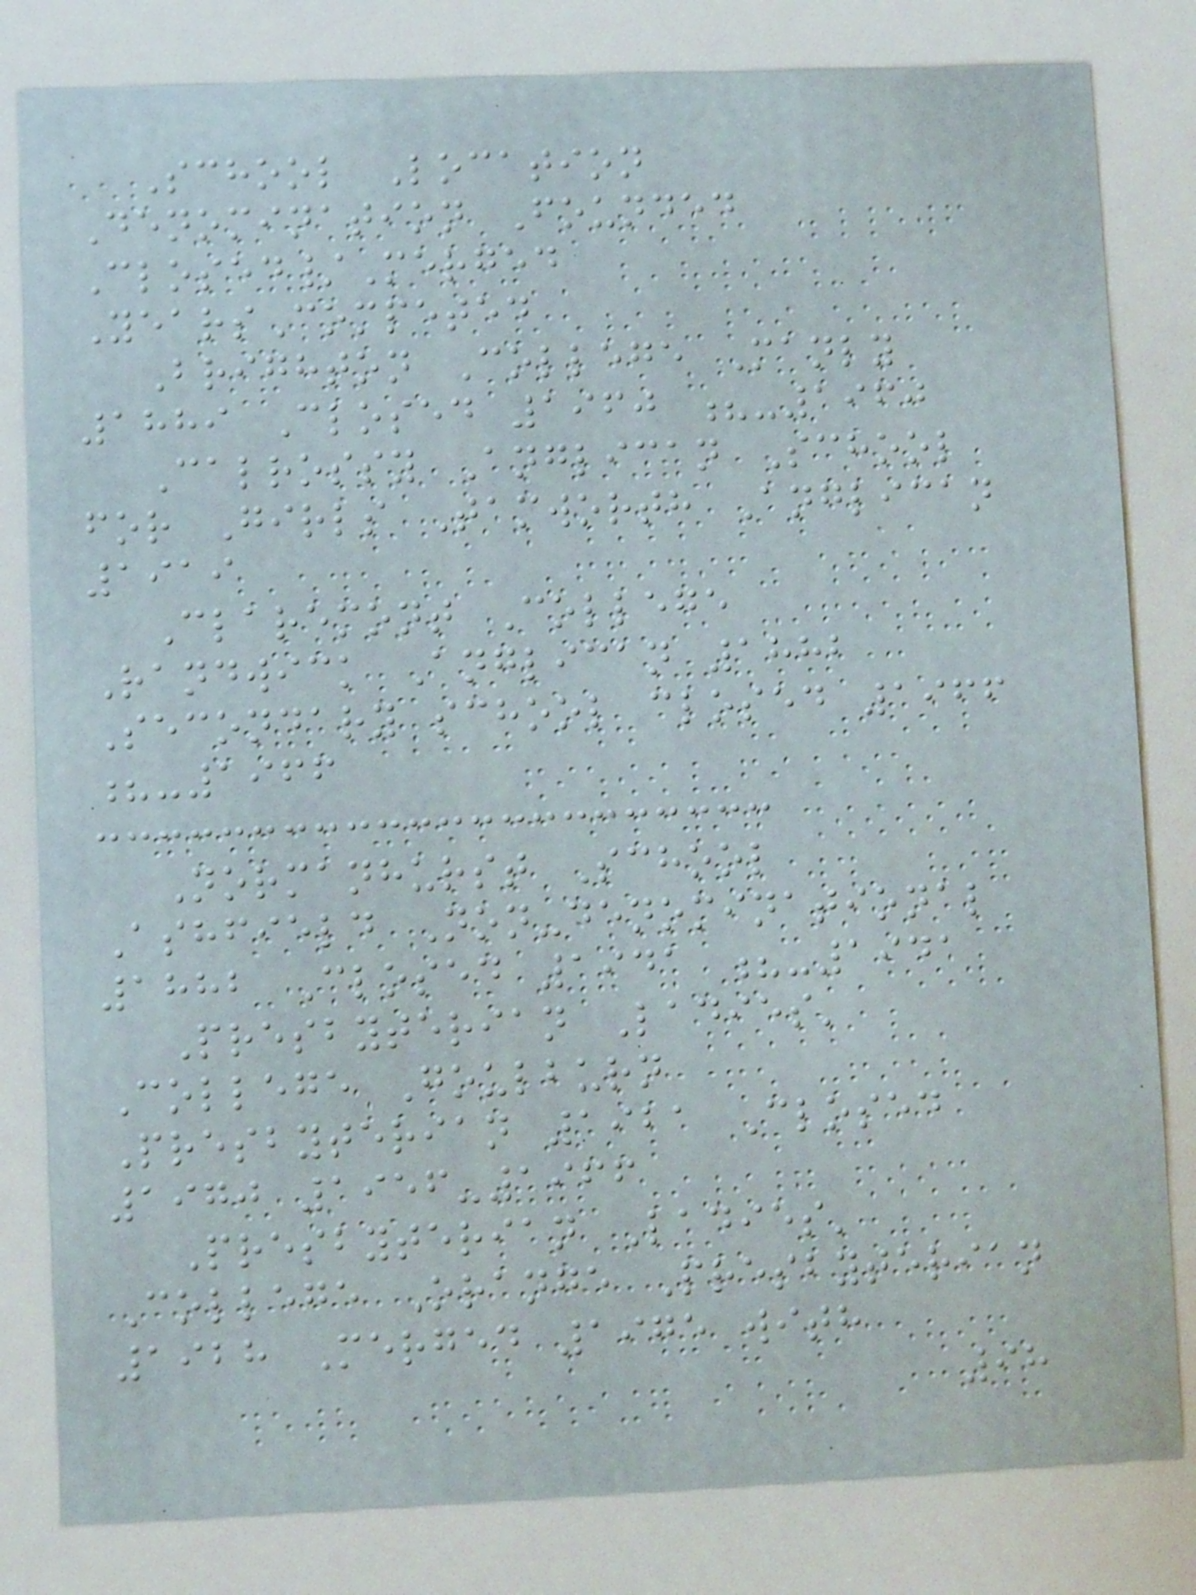School Location
Denomination Founded
Closed/Merged
YearsCompeted
Brighton College Manly
1889 Closed 1960 ?-1960
Calrossy Anglican School
for Girls Tamworth Anglican
1919
Claremont College
Randwick Anglican 1882
Secondary school closed 1966
?-1966
Normanhurst School
Ashfield Non-denominational
1882 Closed 1941 ?-1941
Presbyterian Ladies'
College Goulburn
Presbyterian 1921 Closed
1970 1956-1966
Presbyterian Ladies'
College Orange Presbyterian
1928 Merged 1975 with
98
